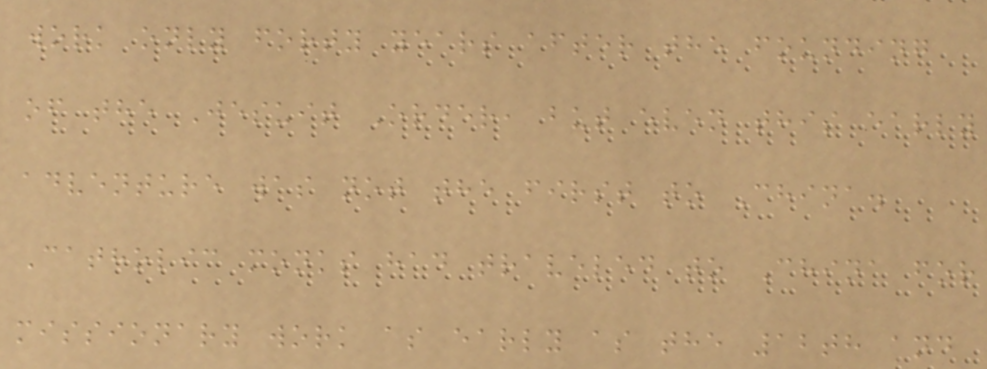work only forty years after the founding
of the Jesuit Order, but even this early
adventure was not the first to China.
Catholic monks had traveled to China for
missionary work as early as the 12th and
